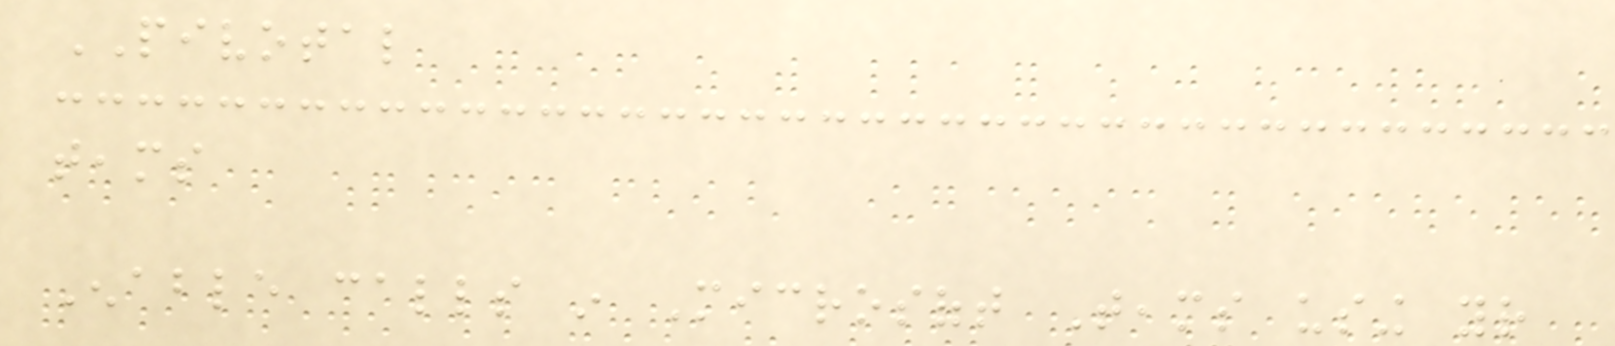PIVOTAL
teams
Enable calls in Microsoft Teams using your
